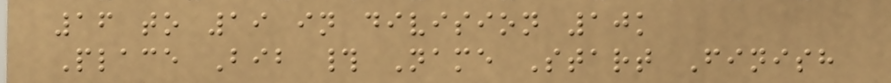16 to 19 in division 10k
Place Bib # Name Start Finish
